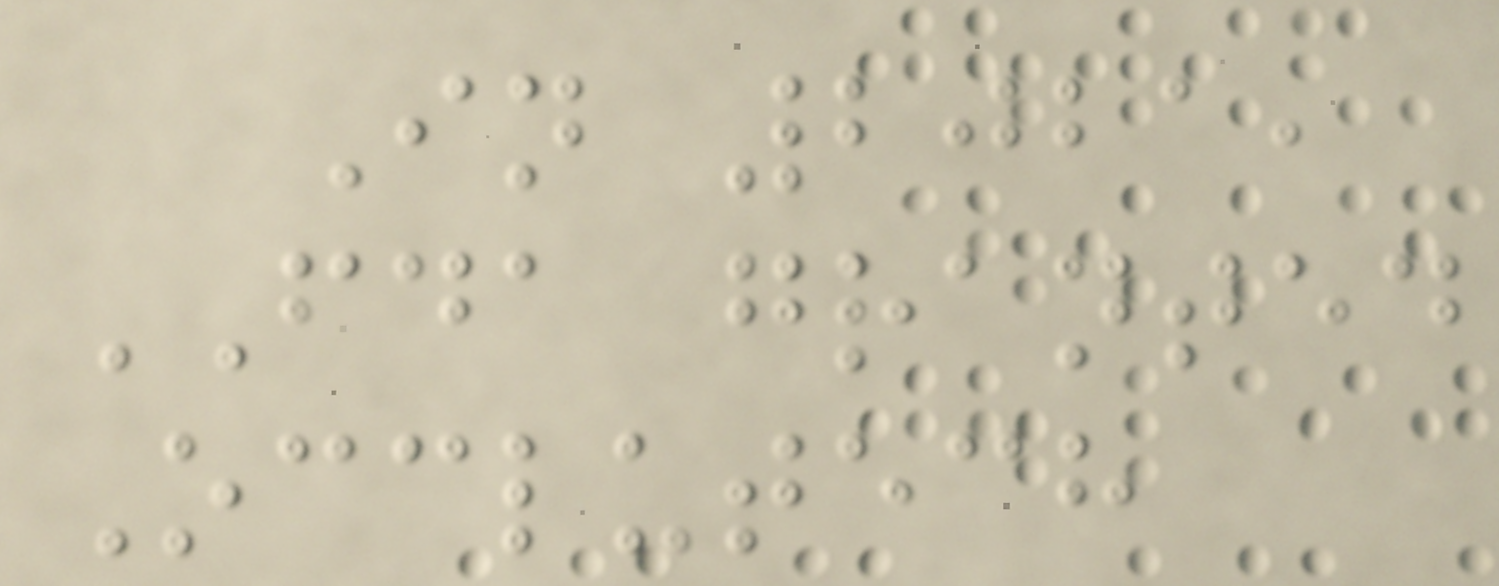In 2021,
FDA granted
Occlutech
